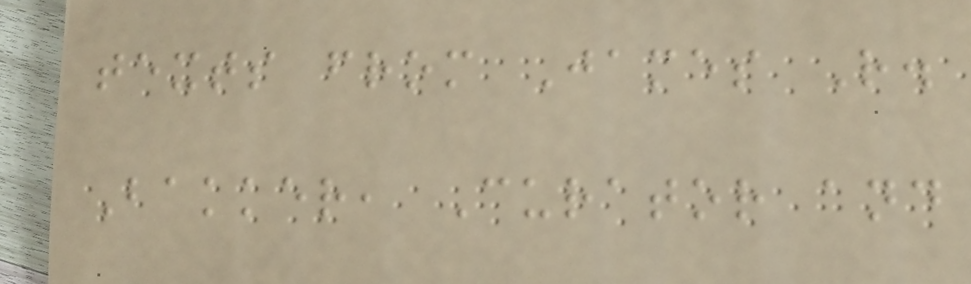texts from James R.
Bakker, Curator and
